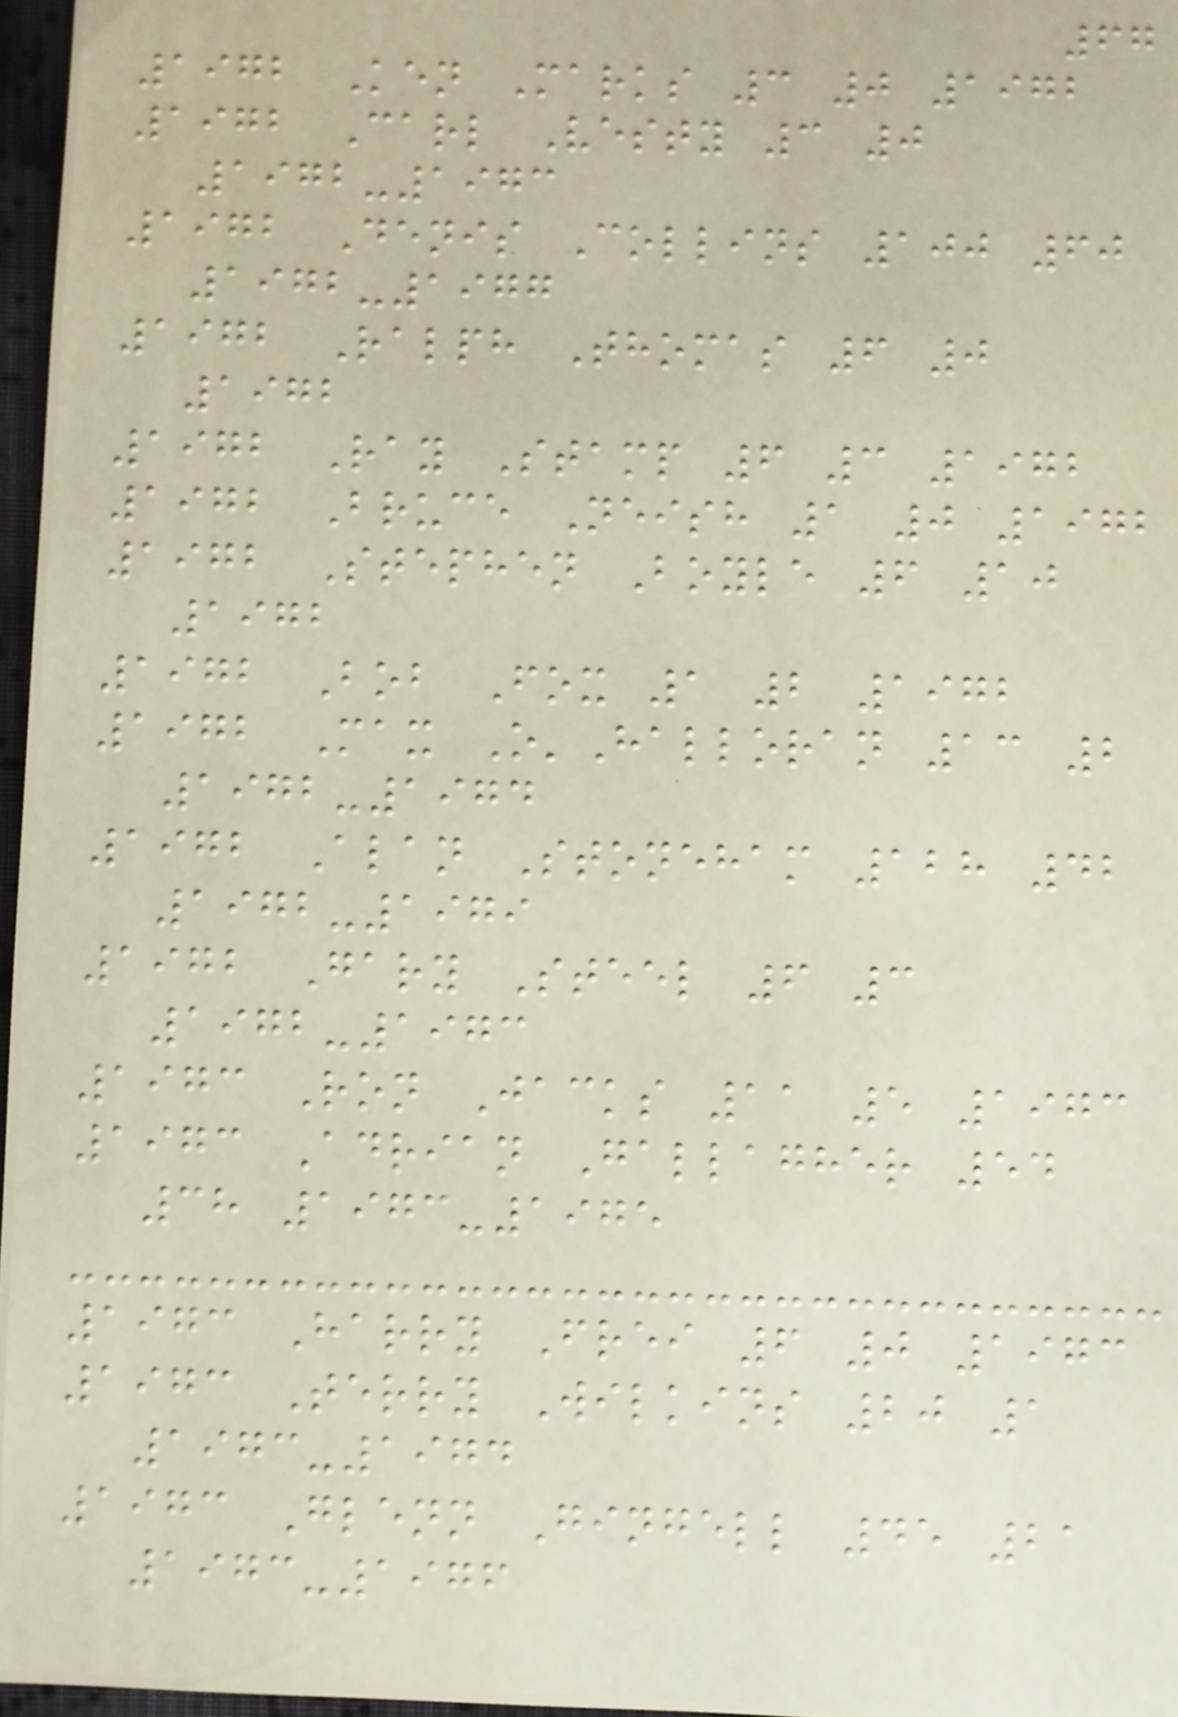67
1972 Ken Marks 3 0 1972
1972 Carl Vesty 3 0
1972-1973
1972 Denis Collins 100 60
1972-1977
1972 Ralph Thomas 6 0
1972
1972 Ray Stamp 6 3 1972
1972 Bruce Neish 1 0 1972
1972 Stephen Boyle 6 10
1972
1972 Bob Fox 1 2 1972
1972 Max O'Halloran 13 2
1972-1974
1972 Alan Stoneham 128 42
1972-1979
1972 Gary Steel 6 3
1972-1973
1973 Ron Jacks 11 5 1973
1973 Adrian Gallagher 54
38 1973-1975
1973 Harry Frei 6 0 1973
1973 Terry Wilkins 20 1
1973-1974
1973 Glenn Gingell 45 21
1973-1976
